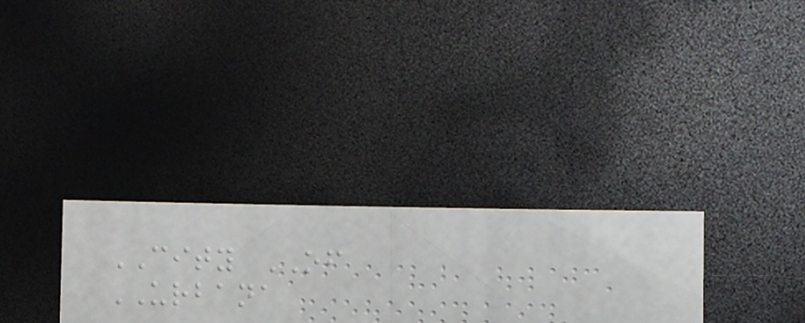CITY OF
URBANA
